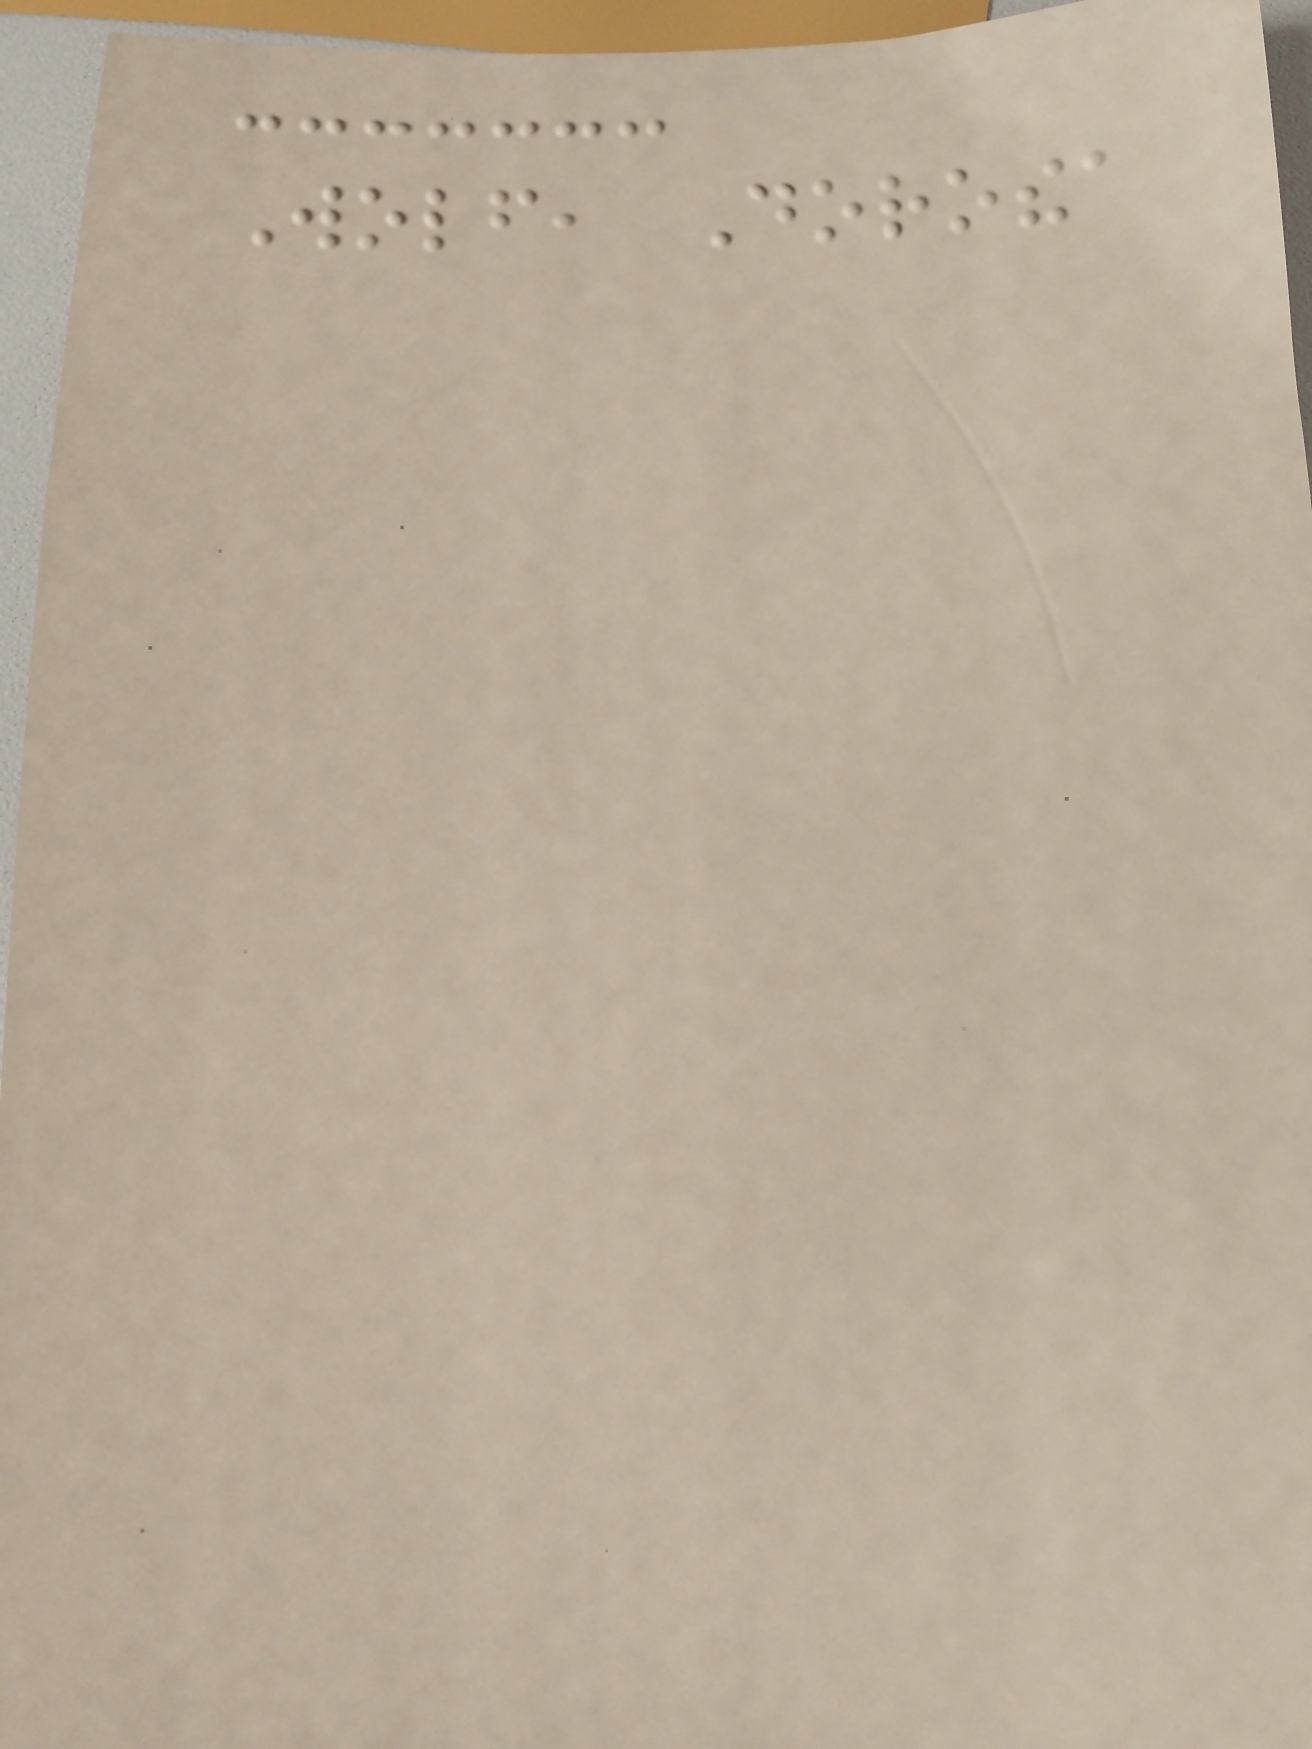Wolf, Dorothea
